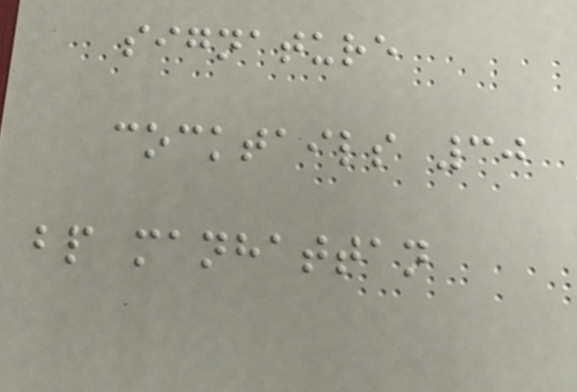signature
cocktails 30
bp manhattan
